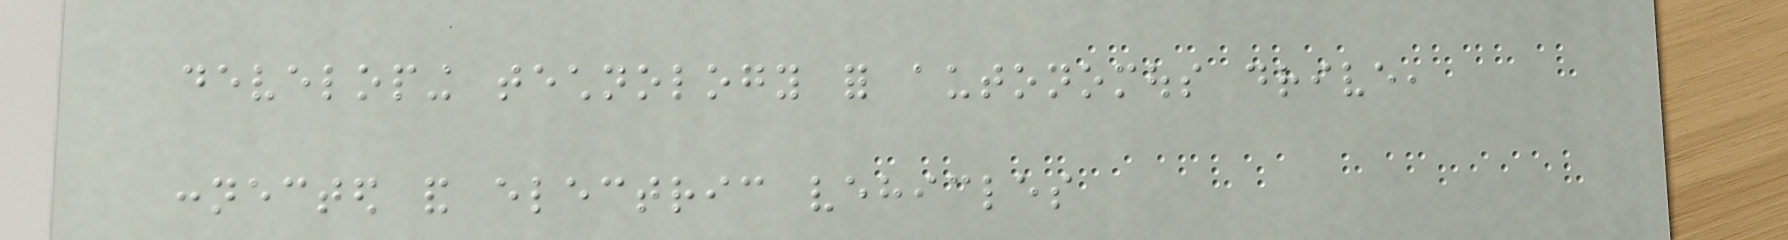developing technology for autonomous drive,
connected and electric vehicles
